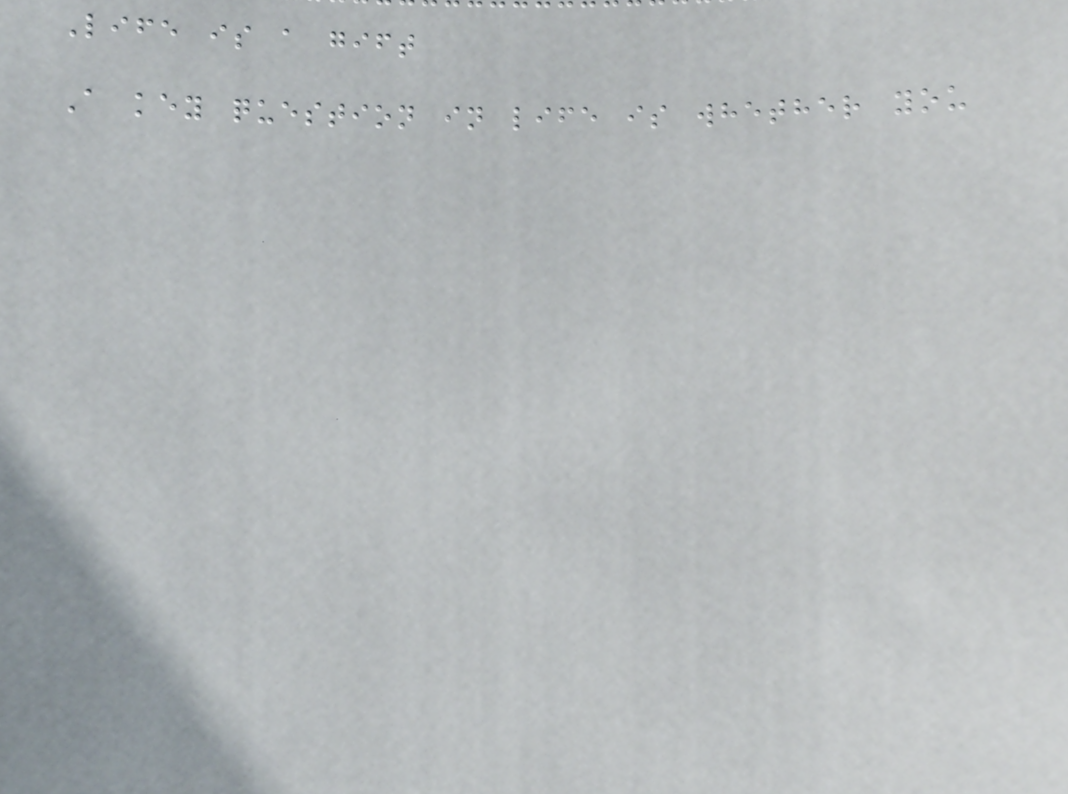Life is a gift
A key question in life is whether you
